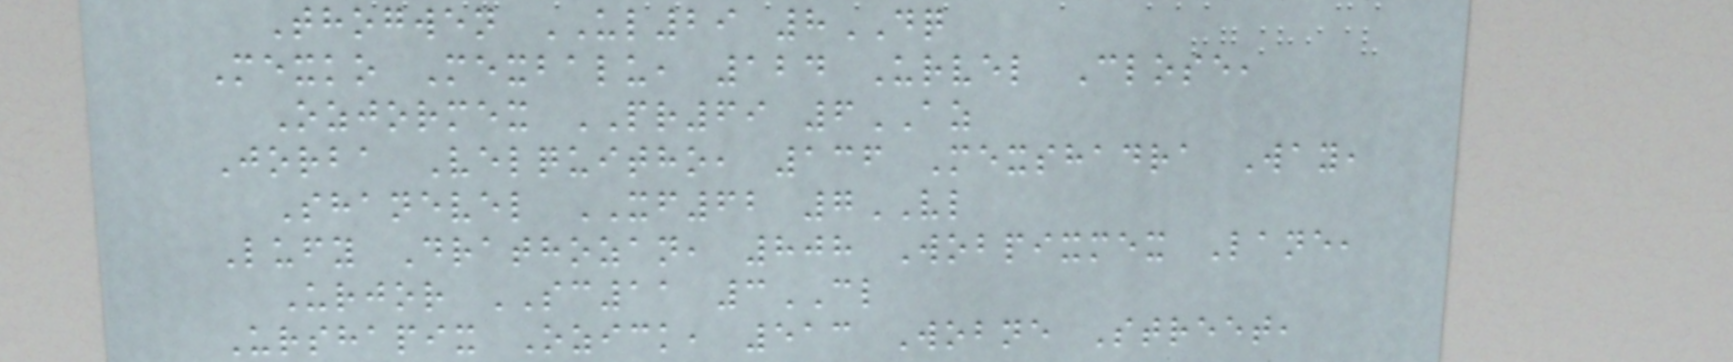Thogwen UL29 8DQ
Mexko Mexbalu, 124 Urvel Close,
Ozjormex PR69 6AZ
Jorba Velquitho, 136 Mexshadra Way,
Shanevel XF62 7VL
Lufy Drathozan, 808 Wobpixmex Lane,
Urjor SC11 3CL
Urshapix Ozick, 513 Wobne Street,
